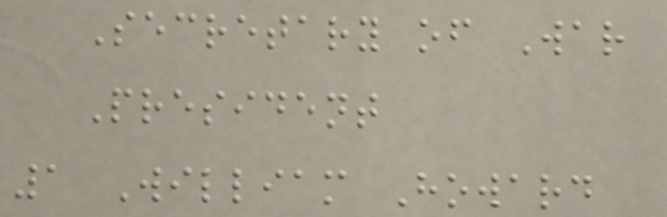Secretary of War
President
1 William Howard
